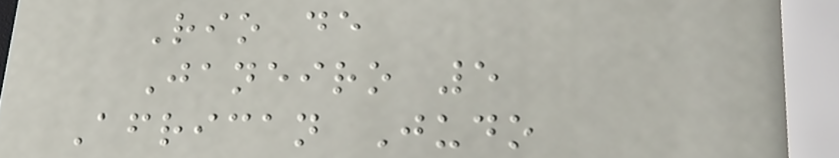Rio de
Janeiro 5
African Judo
